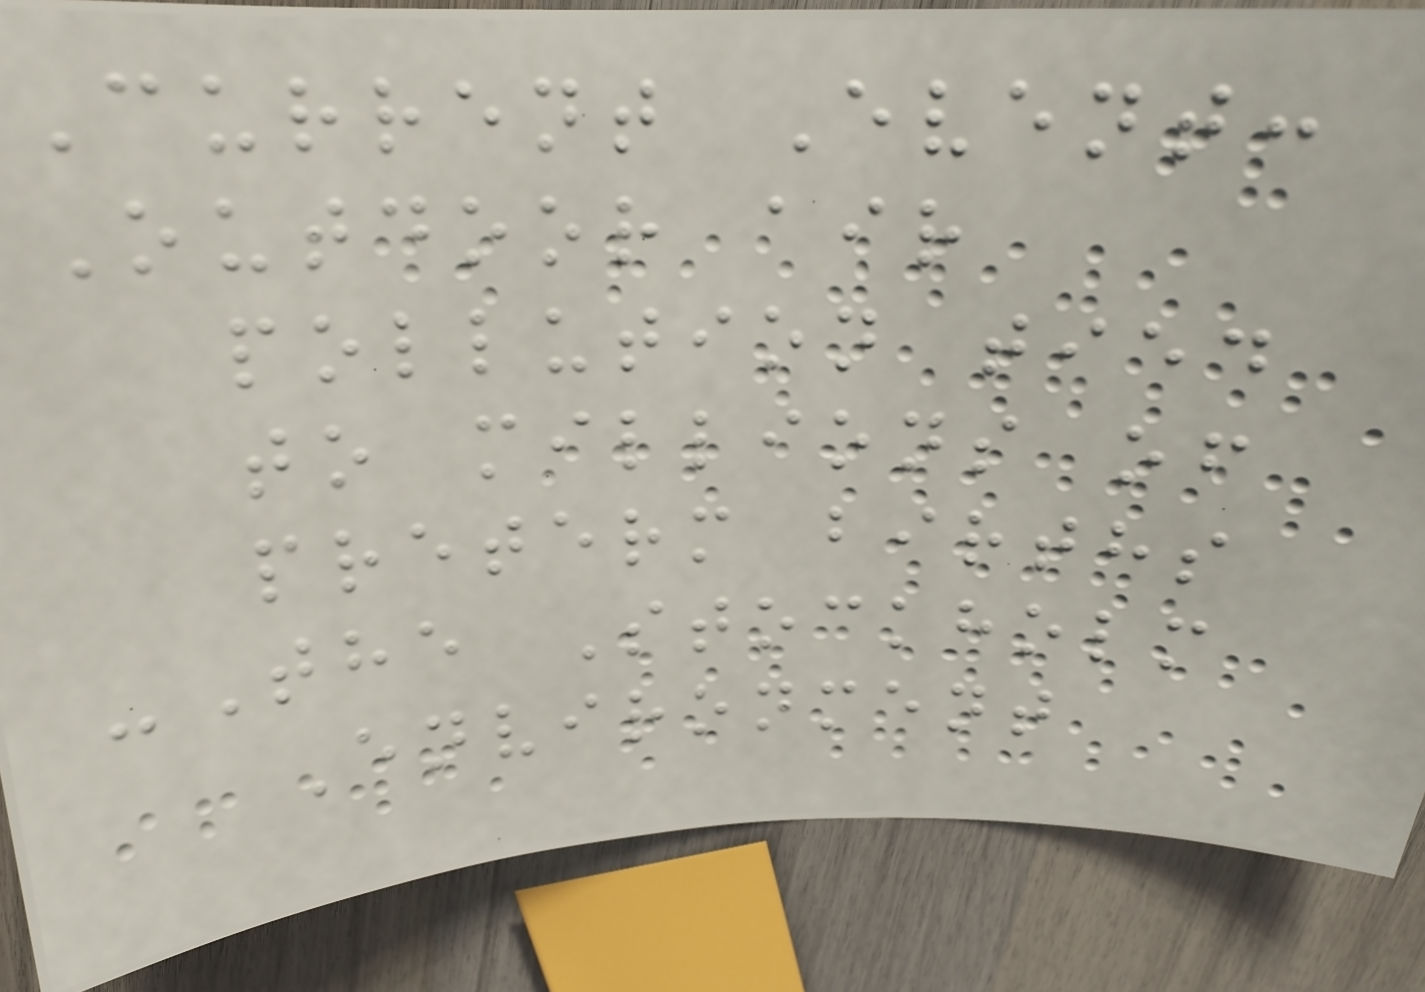Current Event:
Outdoor air
pollution tied
to millions of
preterm births
-The Stockholm
Environment
